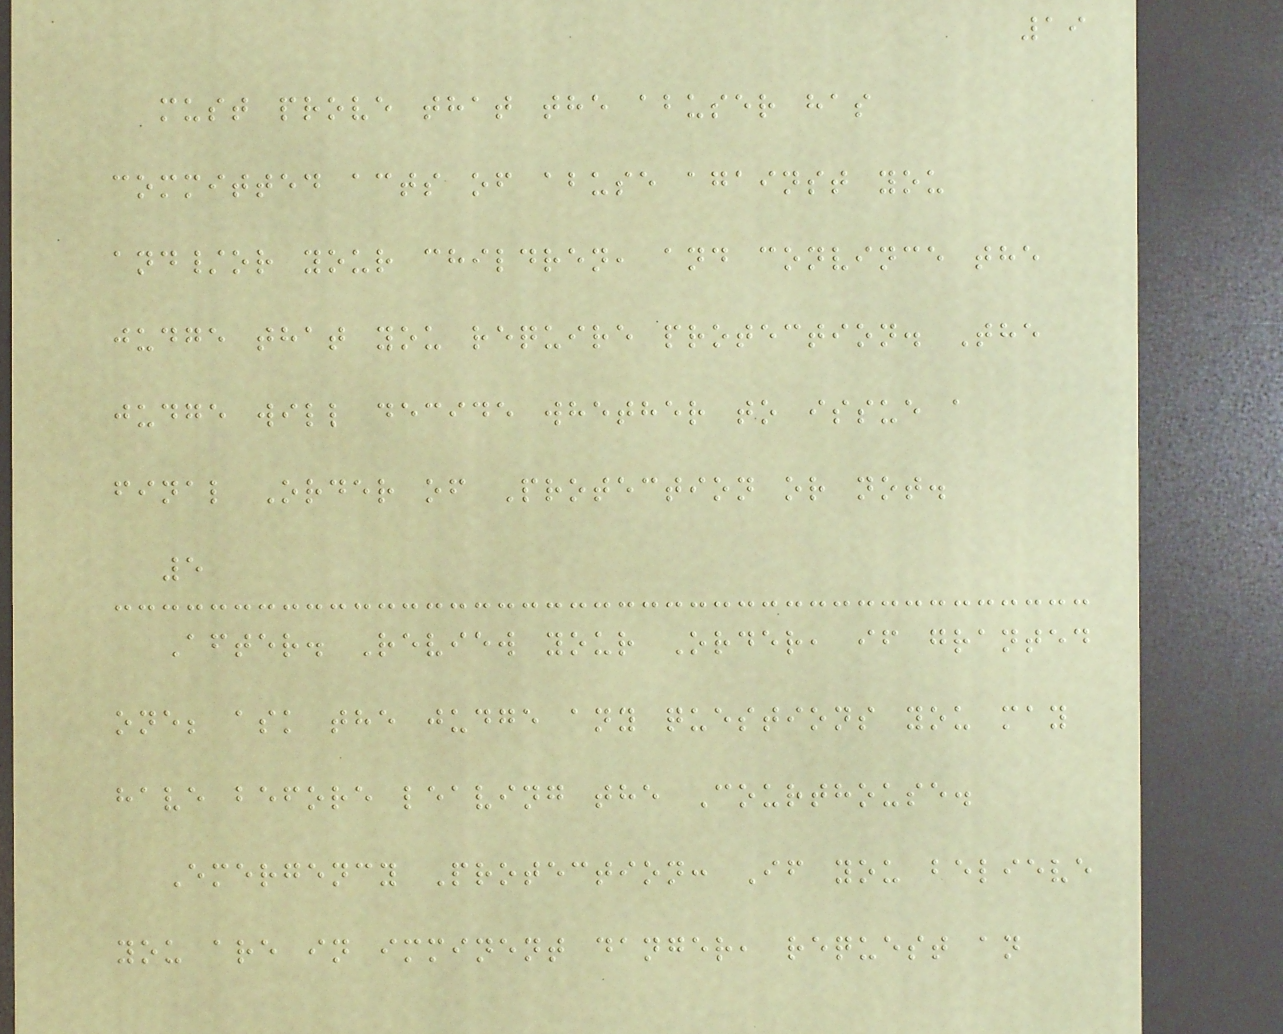19
must prove that the abuser has
committed acts of abuse against you
and/or your children, and convince the
judge that you require protection. The
judge will decide whether to issue a
final Order of Protection or not.
5
After. Review your Order, if granted
one; ask the judge any questions you may
have before leaving the Courthouse.
Emergency Protection: If you believe
you are in imminent danger, request an
